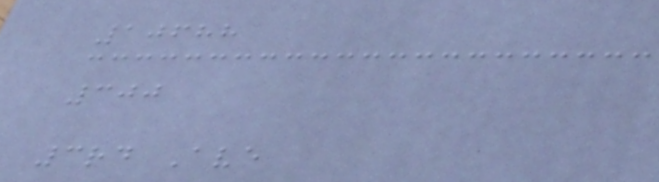10688
300
3rd Ave
